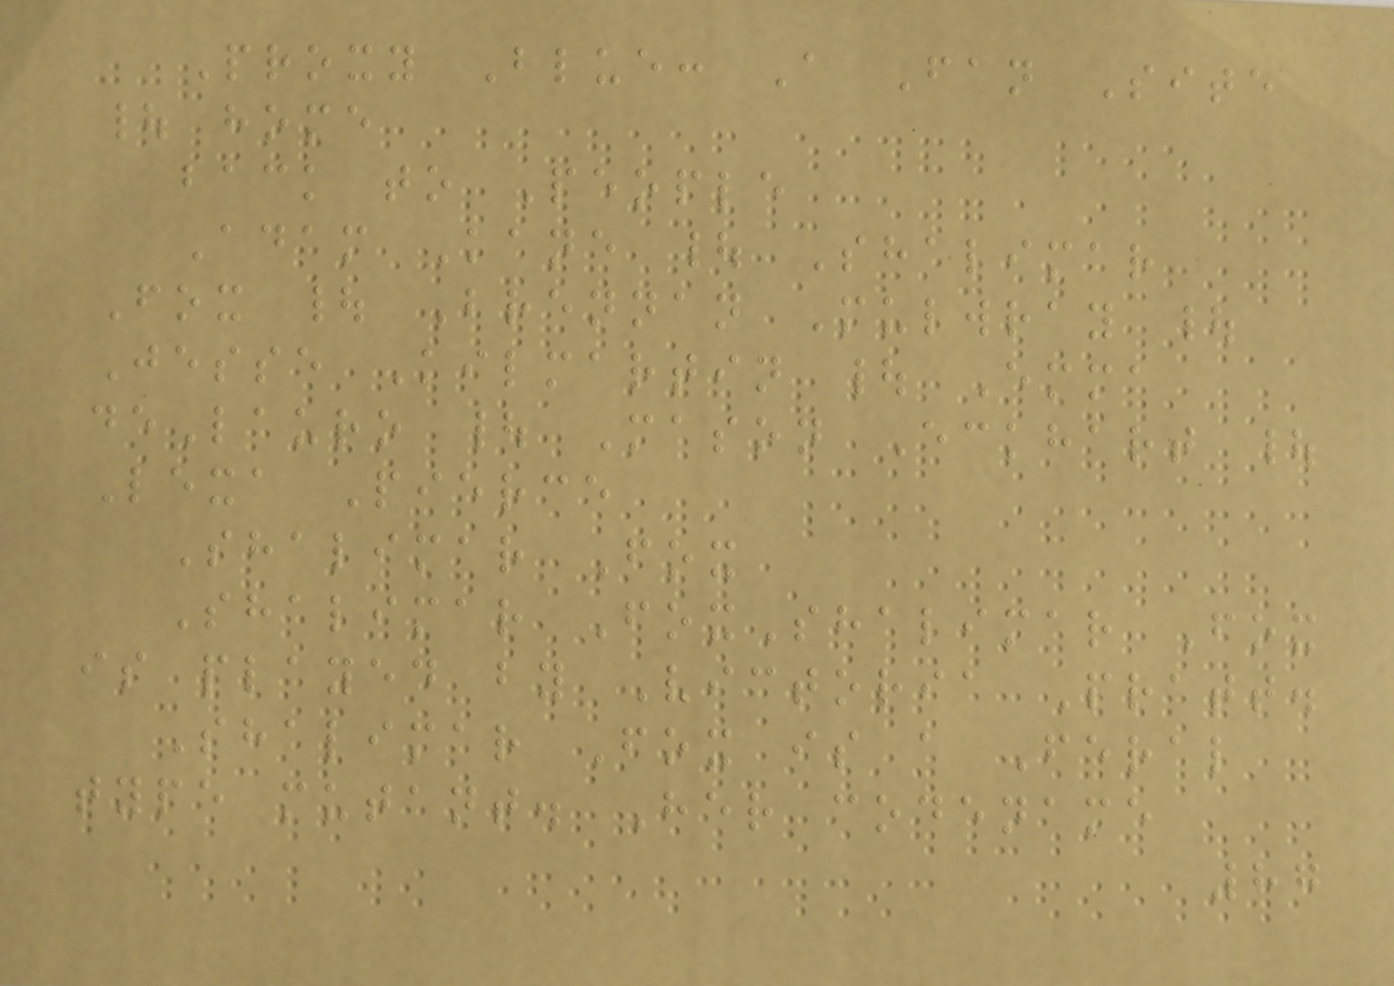Proxy Blue: A Fan Site
| home
back to People
Adam Kane | Shalimar
Fox | Brennan Mulwray |
Jesse Kilmartin | Emma
deLauro | Mason Eckhart |
Lexa Pierce
Shalimar Fox
Shalimar FoxShalimar Fox
is played by Victoria Pratt.
Shalimar Fox is a Feral
type mutant. Her codename
87
